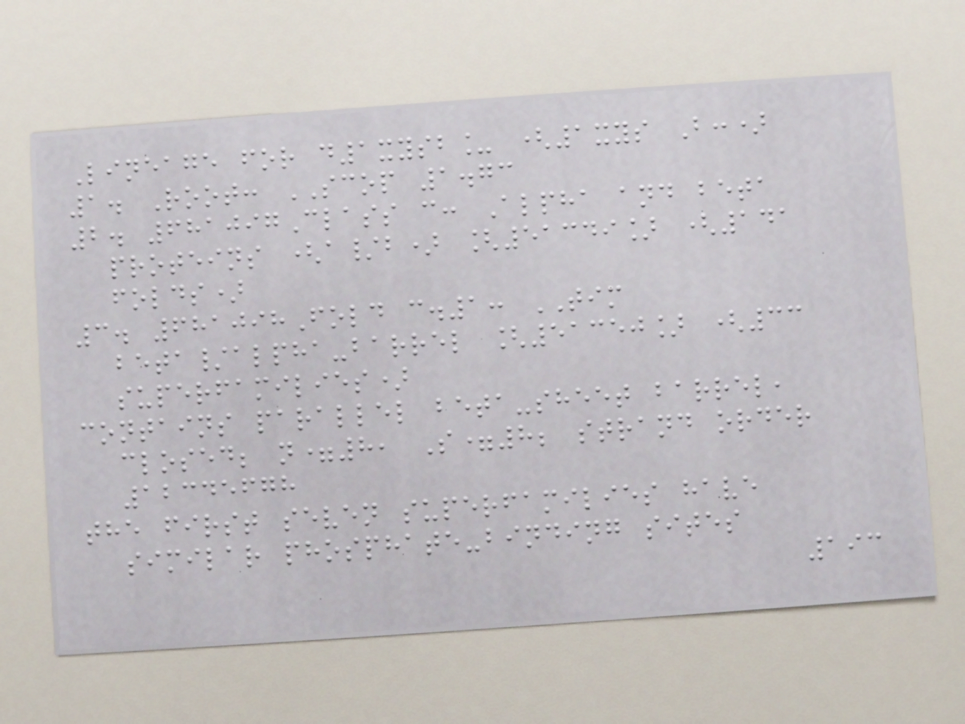Lineage for d1xysb_ (1xys B:)
1. Root: SCOP 1.73
2. 681097Class c: Alpha and beta
proteins (a/b) [51349] (141
folds)
3. 681098Fold c.1: TIM
beta/alpha-barrel [51350] (33
superfamilies)
contains parallel beta-sheet barrel,
closed; n=8, S=8; strand order
12345678
the first seven superfamilies have
similar phosphate-binding sites
193
